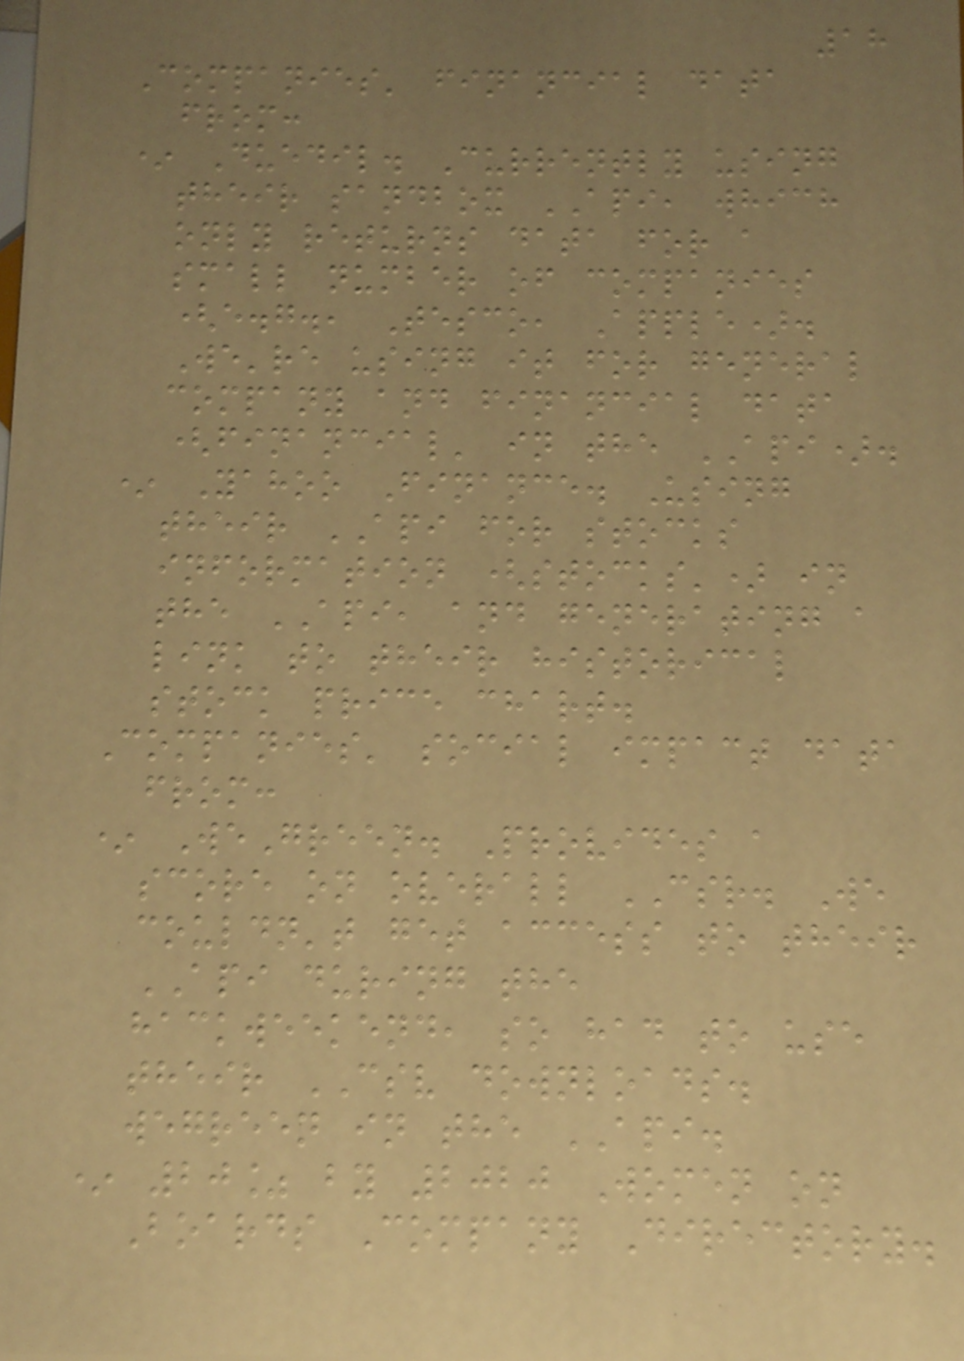18
Companies' financial data
from:
* Duedil. Currently using
their sandbox API, which
only returns data for a
small number of companies
(e.g., Tesco, Apple).
We're using it for general
company and financial data
(financial' in the API).
* Yahoo Finance. Using
their API for stocks
information (stocks') in
the API, and generating a
link to their historical
stock price chart.
Companies' social impact data
from:
* WeGreen. Provides a
score on overall CSR. We
couldn't get access to their
API during the
hackweekend, so had to use
their CSV downloads.
wegreen in the API.
* 20% by 2020 Women on
Boards Company Directory.
